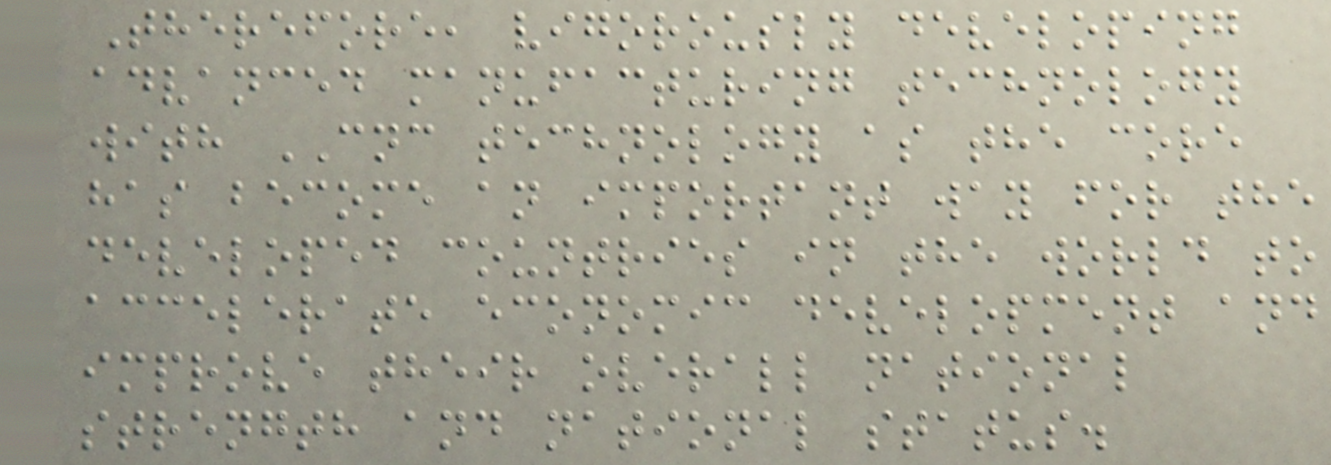Therefore, vigorously developing
advanced manufacturing technology
with CNC technology as the core
has become an important way for the
developed countries in the world to
accelerate economic development and
improve their overall national
strength and national status.
